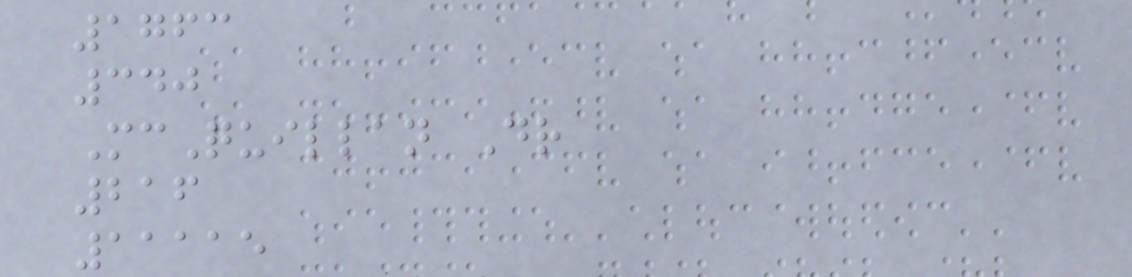1763
340
McQuillan Dr
216
11115
